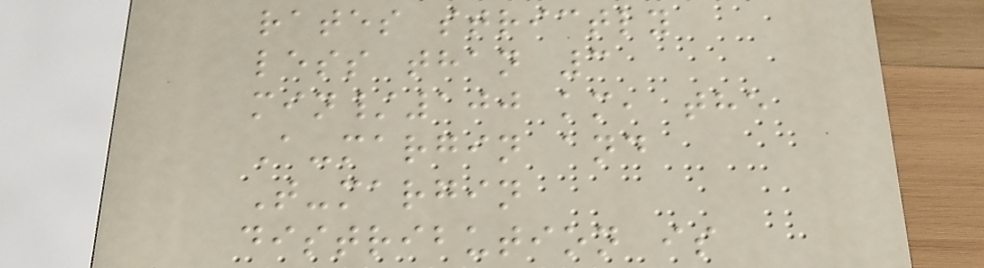rates strictly
less than 3
min/100 km, the
A-margin and
T-margin
distribution is
